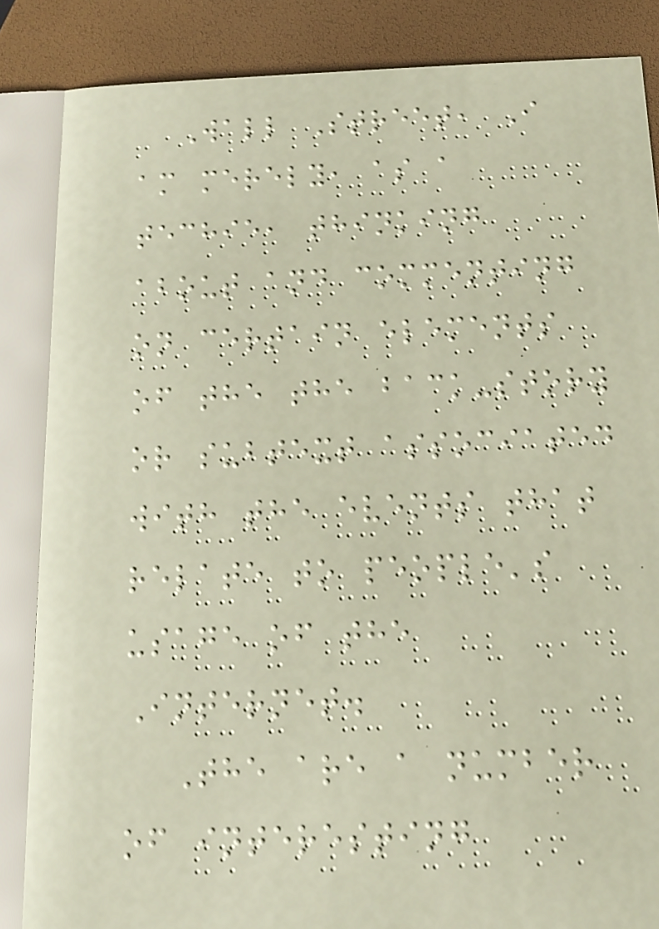Wall Street, I
am merely, as a
techie, thinking
about and commenting
on certain elements
of the the back-story
or subtext associated
with the events that
relate to people's
usage of the
Internet.
The are a number
of interesting
